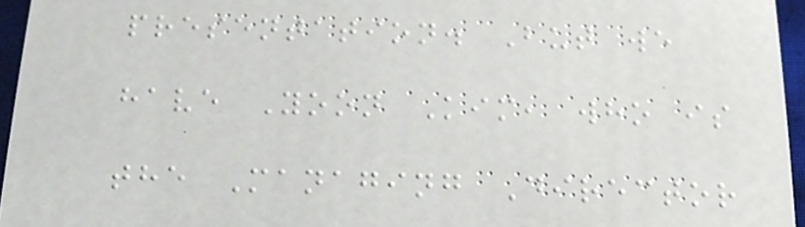presentation. But we
have Yoon Kim, who is
the Managing Director
